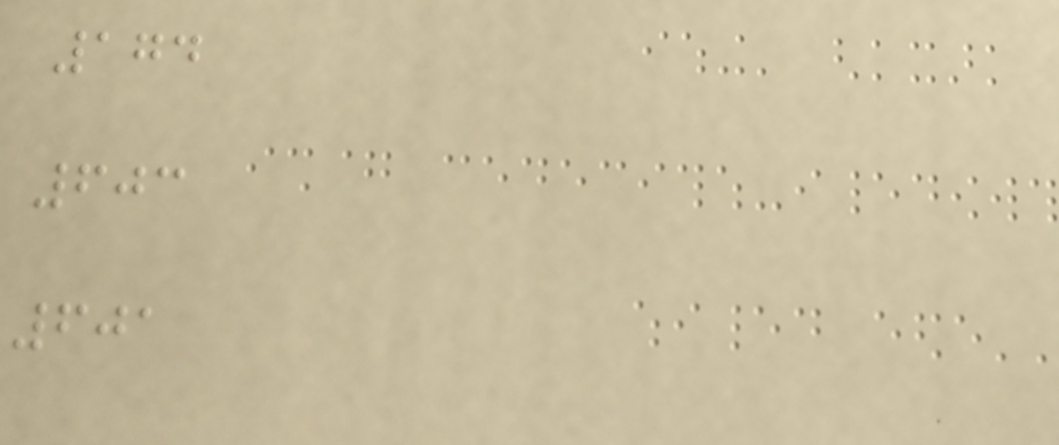174
603
601
